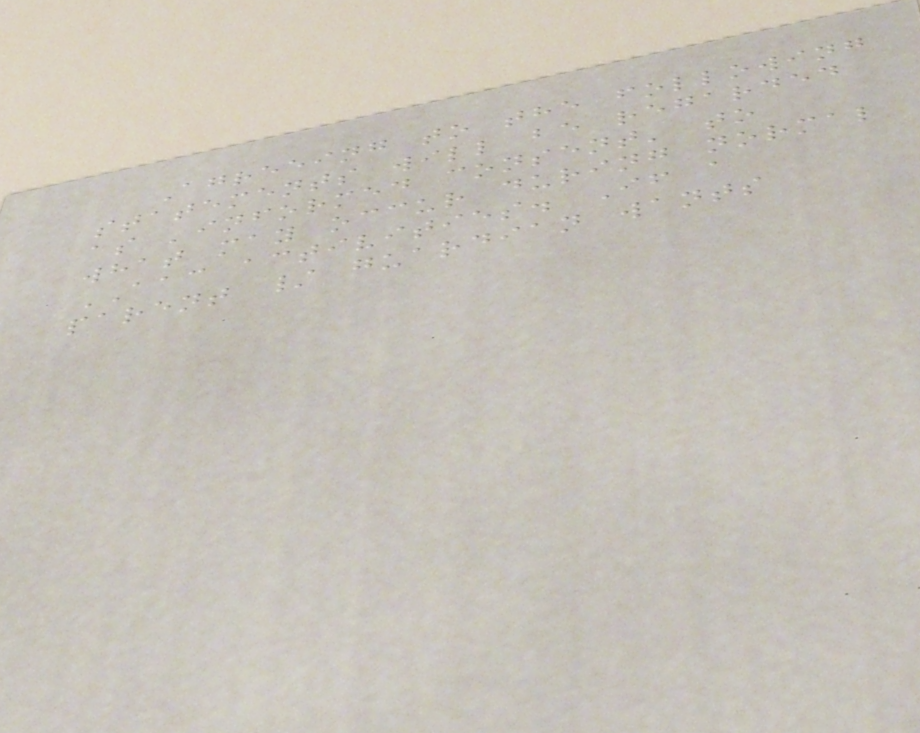Agreeing to the following
statements will be regarded
as 'informed consent' to
what may occur during normal
AAC activities. If a
parent / guardian wants
